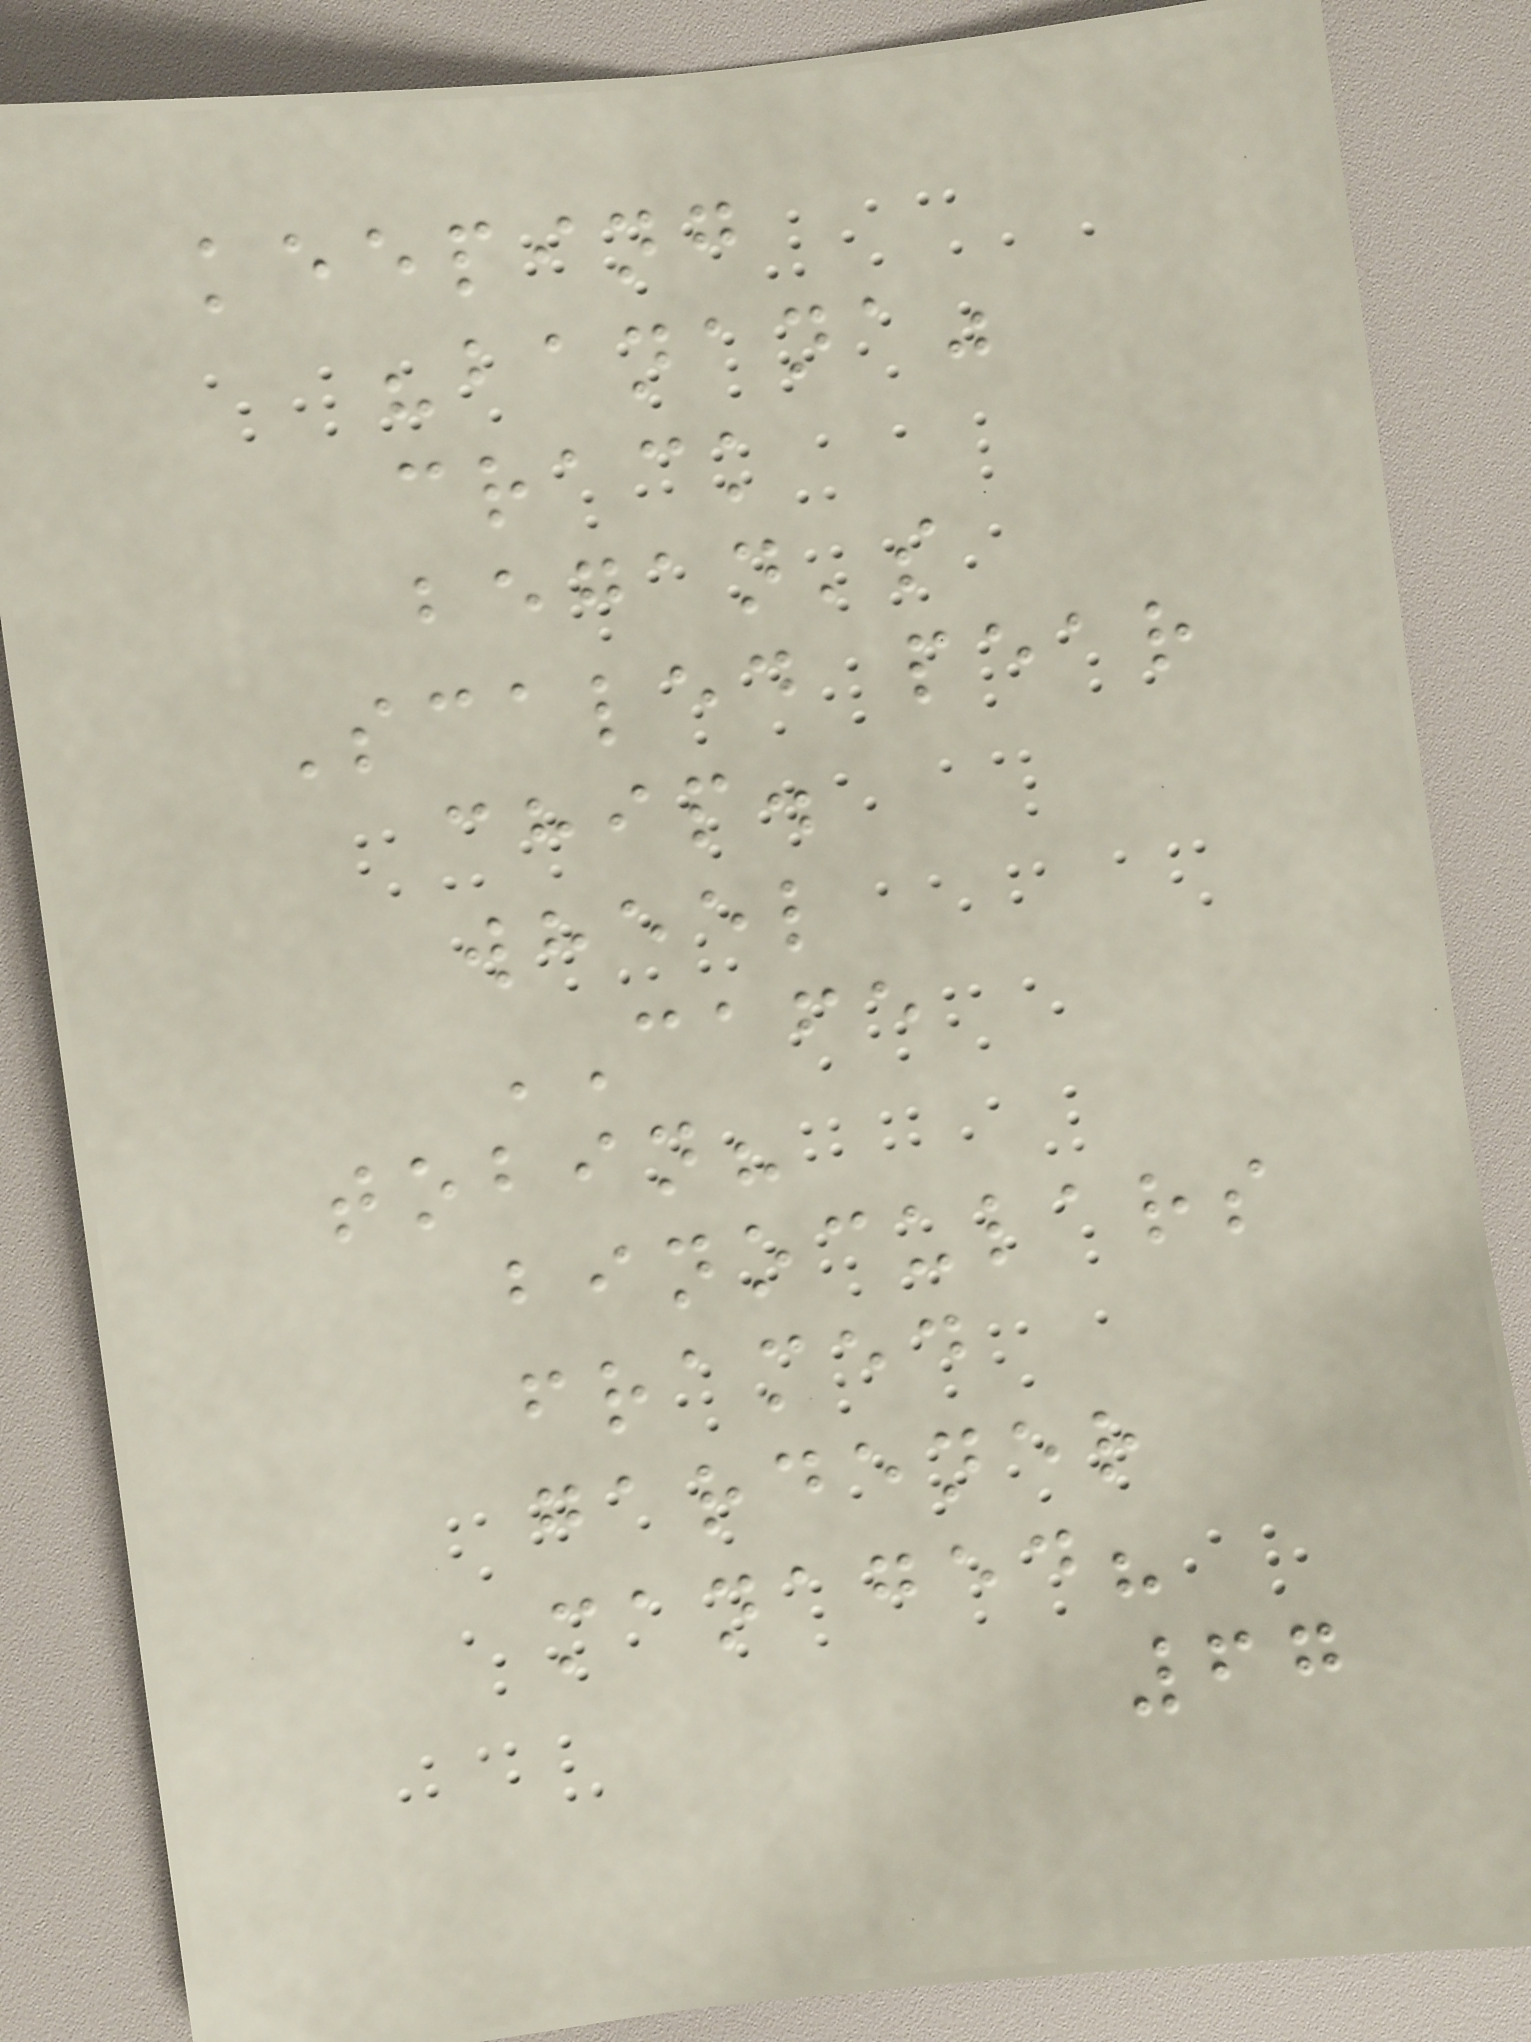keeping
"banana"
crack
began's
Scaled pear
chip.
wheel
CAFE
tobin?
binoculars
framed
gardener
managed?
67
